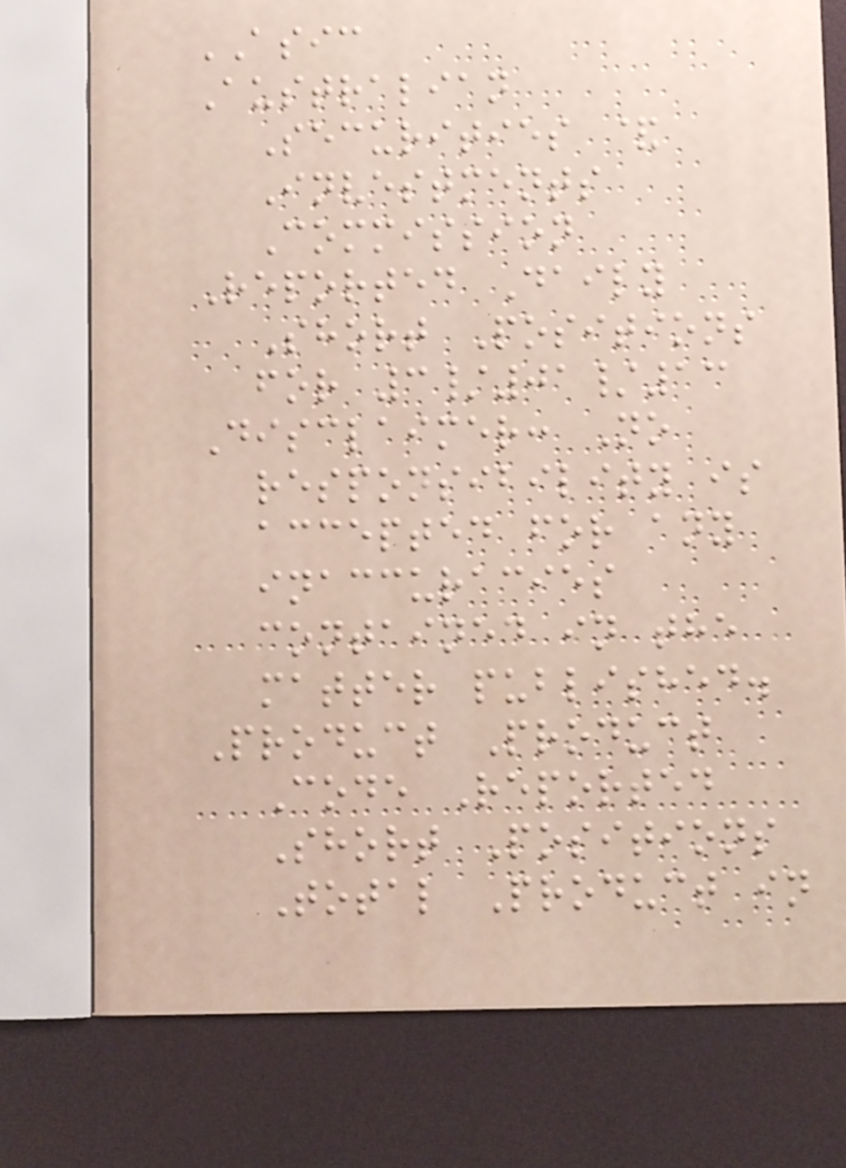ASIC
Australian
Securities &
Investments
Commission
Reported Daily
Short Positions
for 3/01/13
Disclaimer: No
responsibility is
accepted for any
inaccuracies
contained in the
matter published.
Product Product
Code Reported
Short Positions
Total Product in
